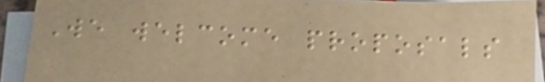We welcome proposals
